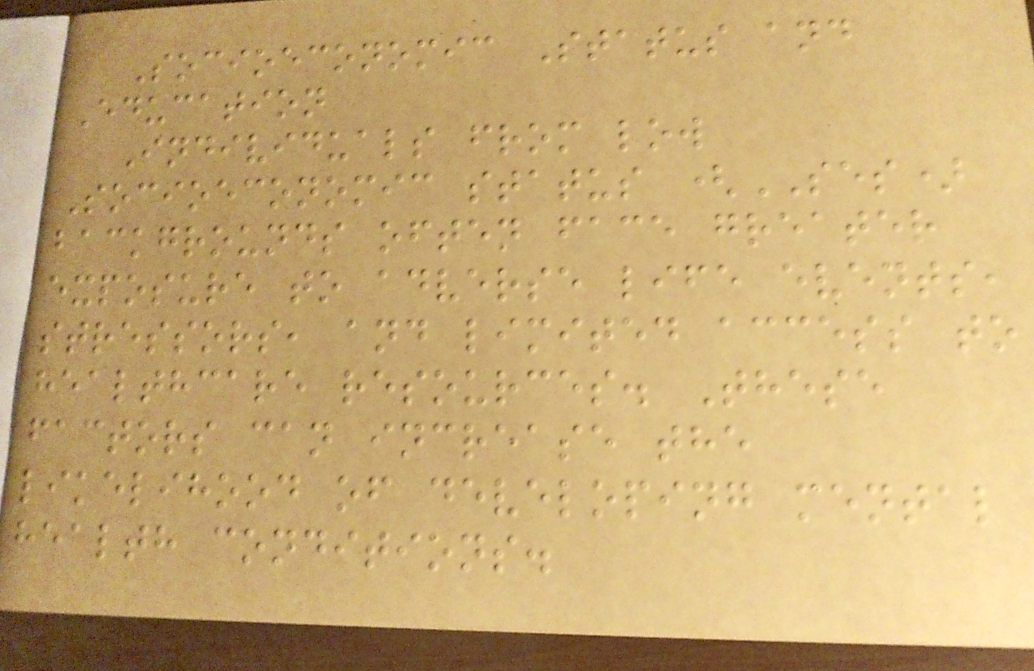Socioeconomic Status and
Education
Individuals from low
Socioeconomic status (SES)
backgrounds often face greater
exposure to adverse life events,
stressors, and limited access to
healthcare resources. These
factors can increase the
likelihood of developing mental
health conditions.
